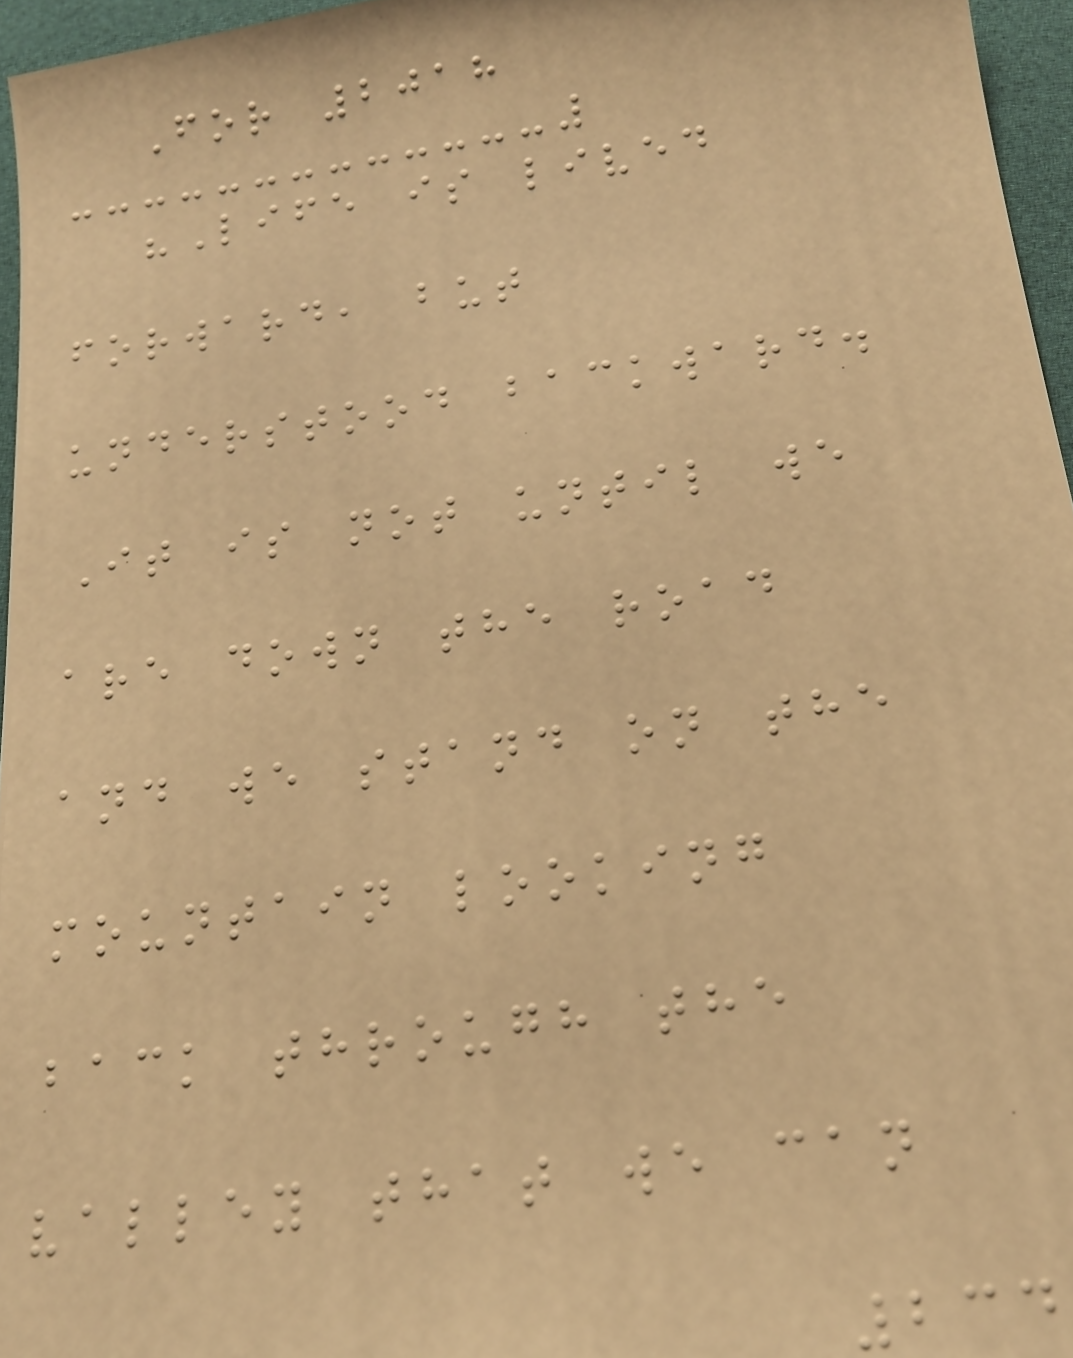For 2018
"Life is lived
forward, but
understood backward.
It is not until we
are down the road
and we stand on the
mountain looking
back through the
valley that we can
234
